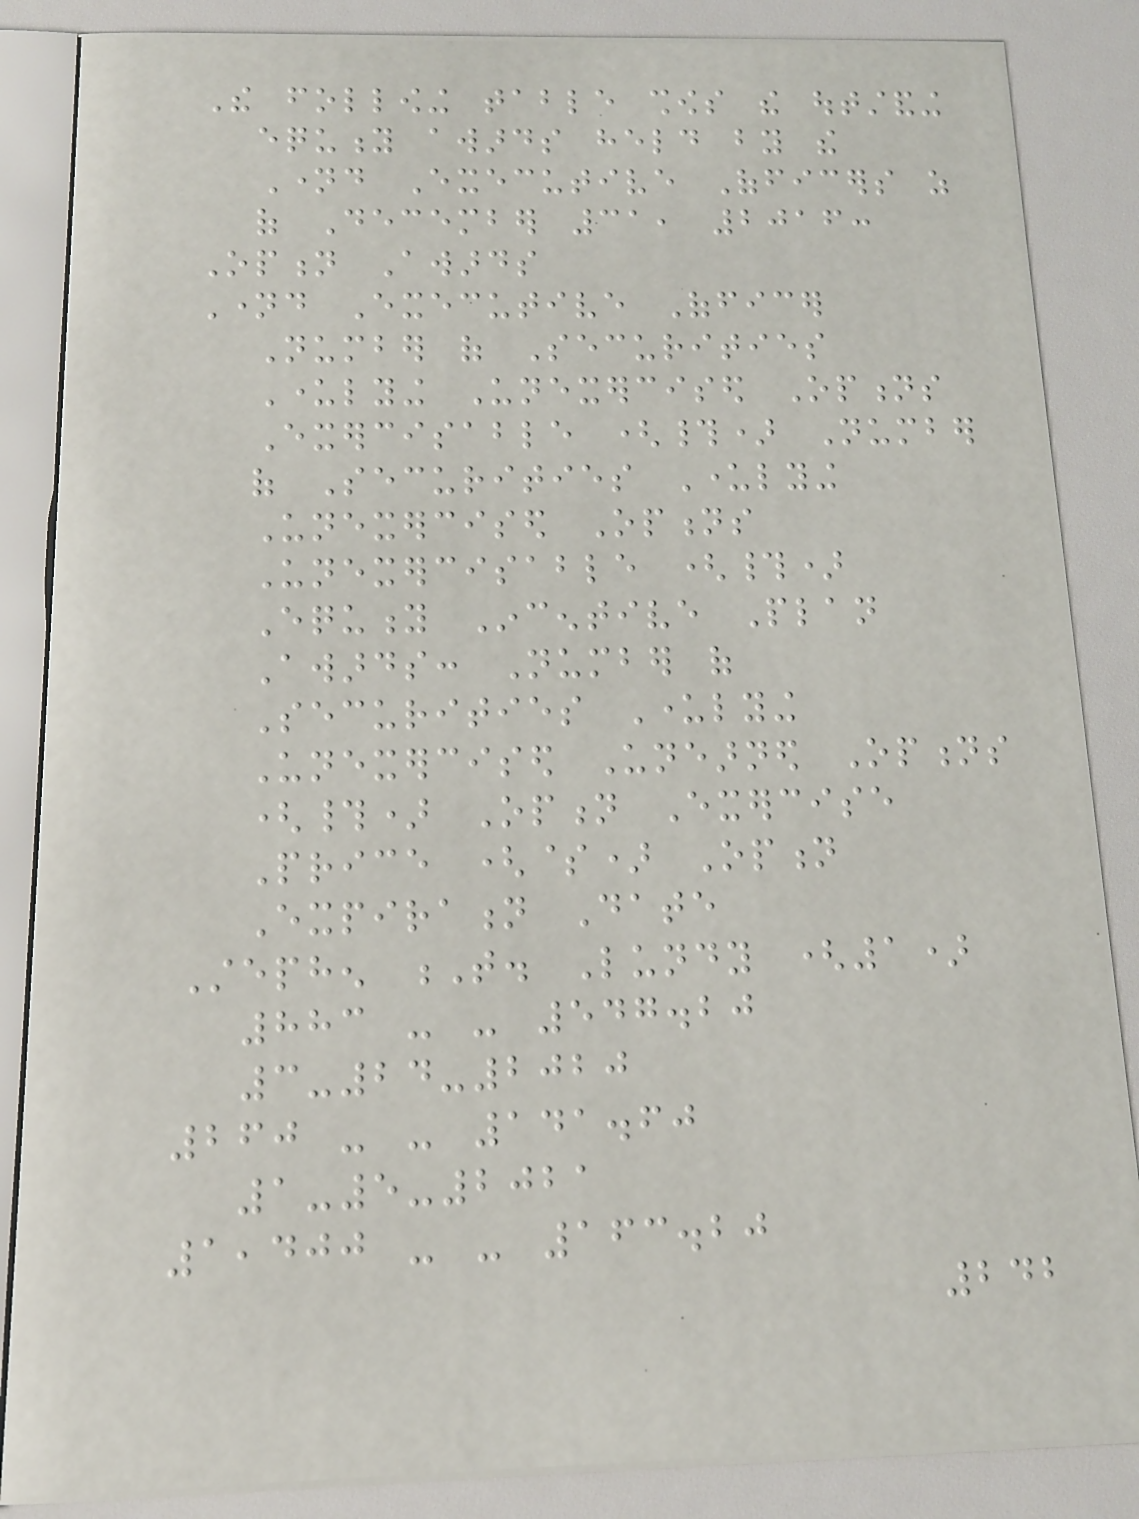The following table shows the outstanding
equity awards held by the
Named Executive Officers as
of December 31, 2016:
Option Awards
Named Executive Officer
Number of Securities
Underlying Unexercised Options
Exercisable (#) Number
of Securities Underlying
Unexercised Options
Unexercisable (#)
Equity Incentive Plan
Awards: Number of
Securities Underlying
Unexercised Unearned Options
(#) Option Exercise
Price ($) Option
Expiration Date
Stephen T. Lundy (1)
883 - - 547.20
3-24-2020
260 - - 141.60
1-5-2021
1,400 - - 163.20
242
